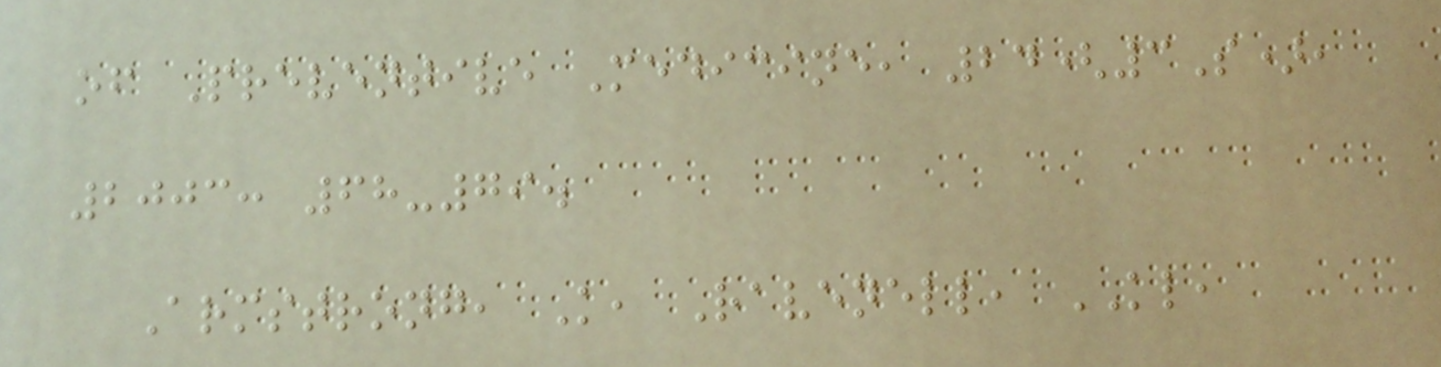of Preventive Medicine, 24(3S),
2003: 68-79.
Armstrong, K, Ravenell, KL,
